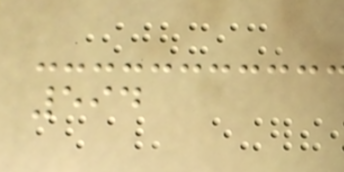594
